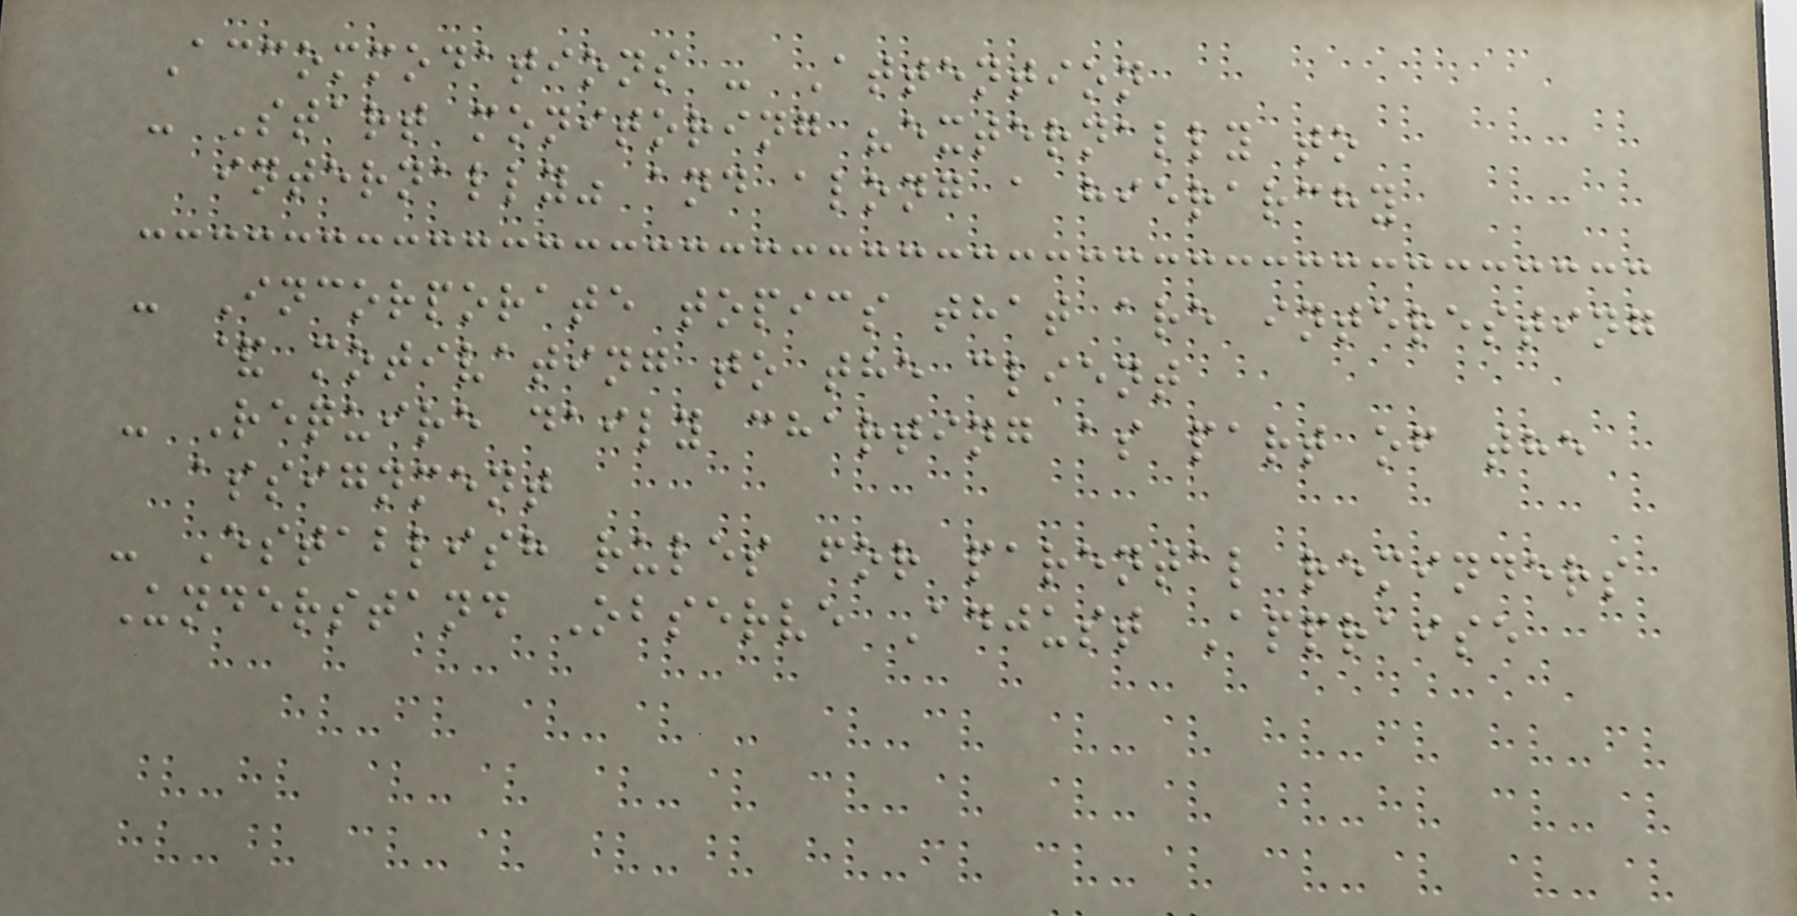Accommodations - Attention
- Start monitoring "externally to
internally" and along a hierarchy
- Incorporate topics that are interesting
& motivating to the client
- Require daily charting as part of the
assignment
- Establish rules for parental reminders
Understand Observe Adjust Appraise
